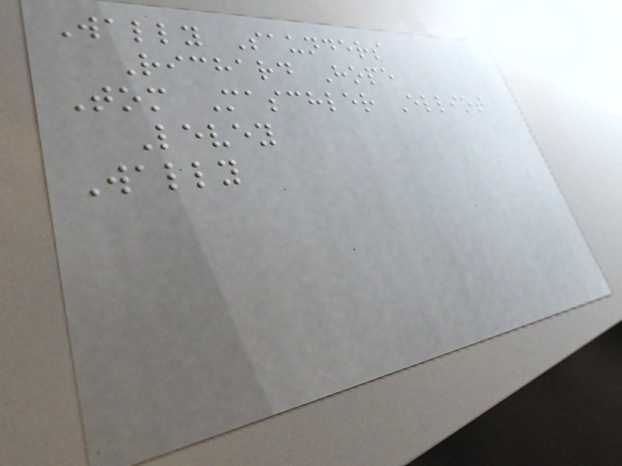Wally Saunders
Richard Hope
Tom Maschler Elliot
Levey
Wally
